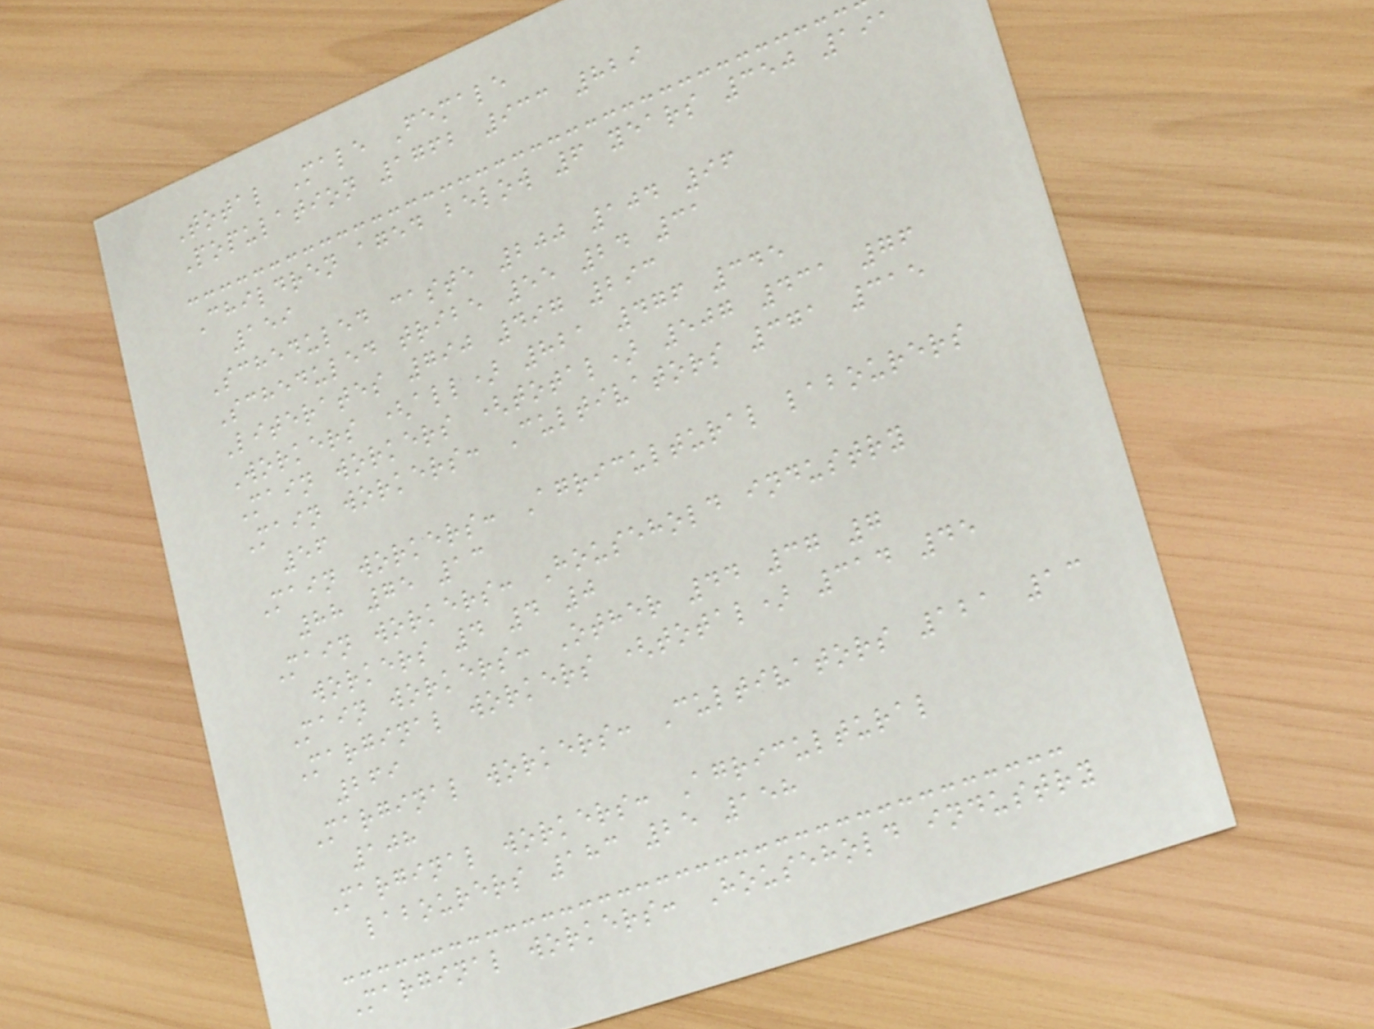Total Male Female
Population 1762 933 829
Children aged below 6 years 350 191
159
Scheduled caste 200 104 96
Scheduled tribe 55 24 31
Literates 790 497 293
Workers (all) 821 476 345
Main workers (total) 507 431 76
Main workers: Cultivators 371 315
56
Main workers: Agricultural labourers
88 75 13
Main workers: Household industry
workers 4 4 0
Main workers: Other 44 37 7
Marginal workers (total) 314 45
269
Marginal workers: Cultivators 121 13
108
Marginal workers: Agricultural
labourers 183 25 158
Marginal workers: Household industry
